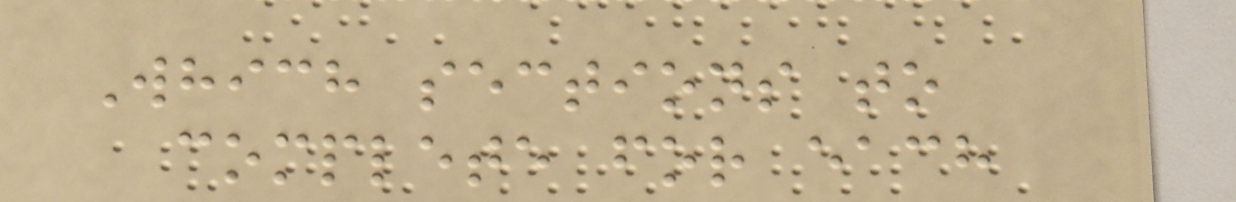Which sections to
complete for each
